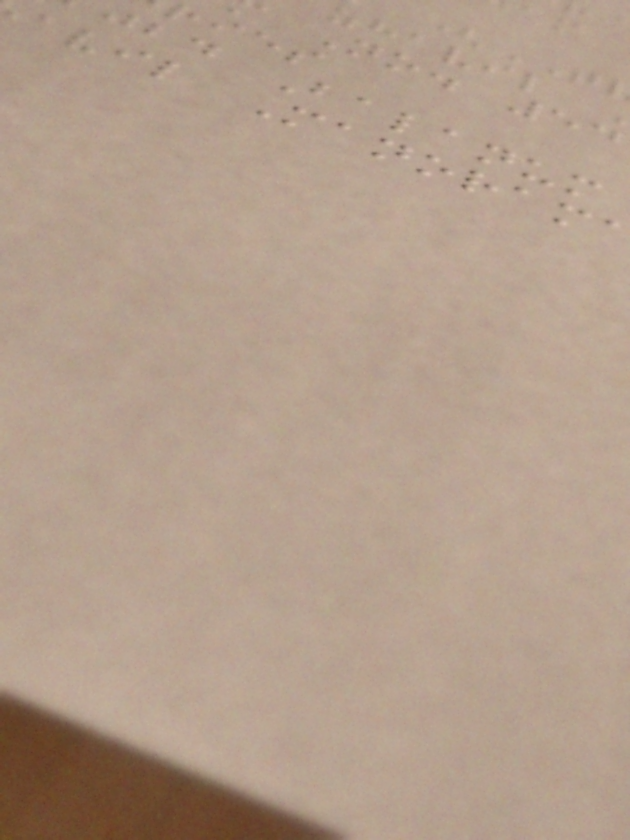No. 54
jbd Balanum
avil Manoram
